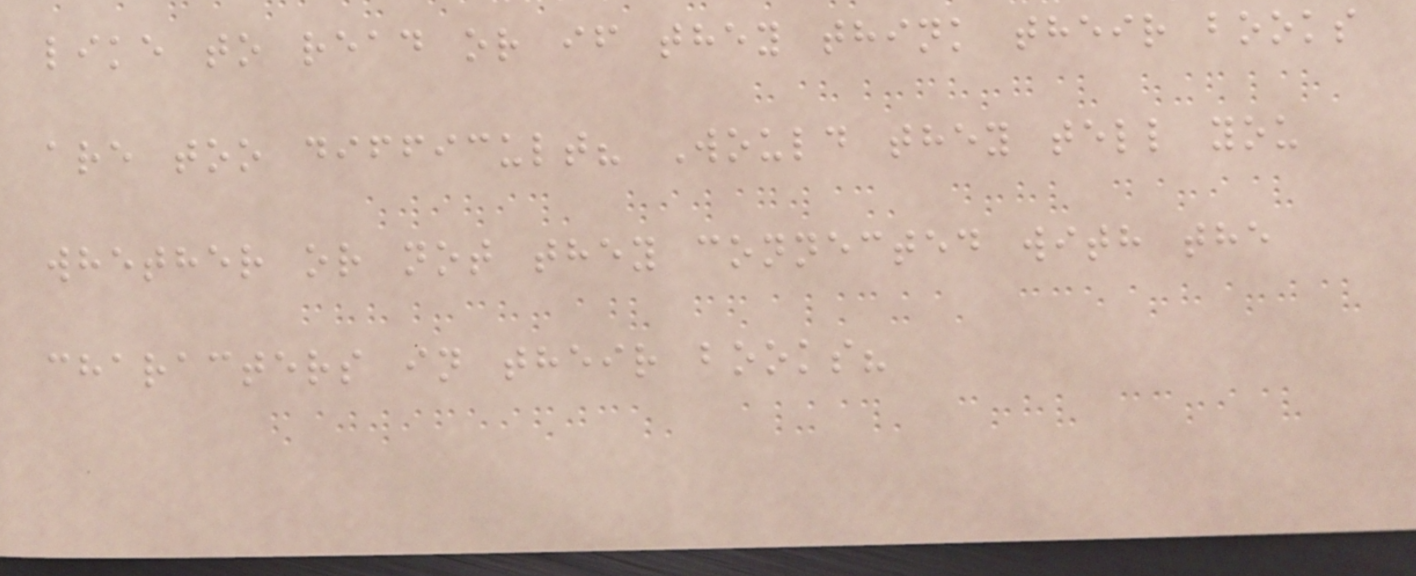like to read or if they think their books
are too difficult? Would they tell you
whether or not they connected with the
characters in their books?
